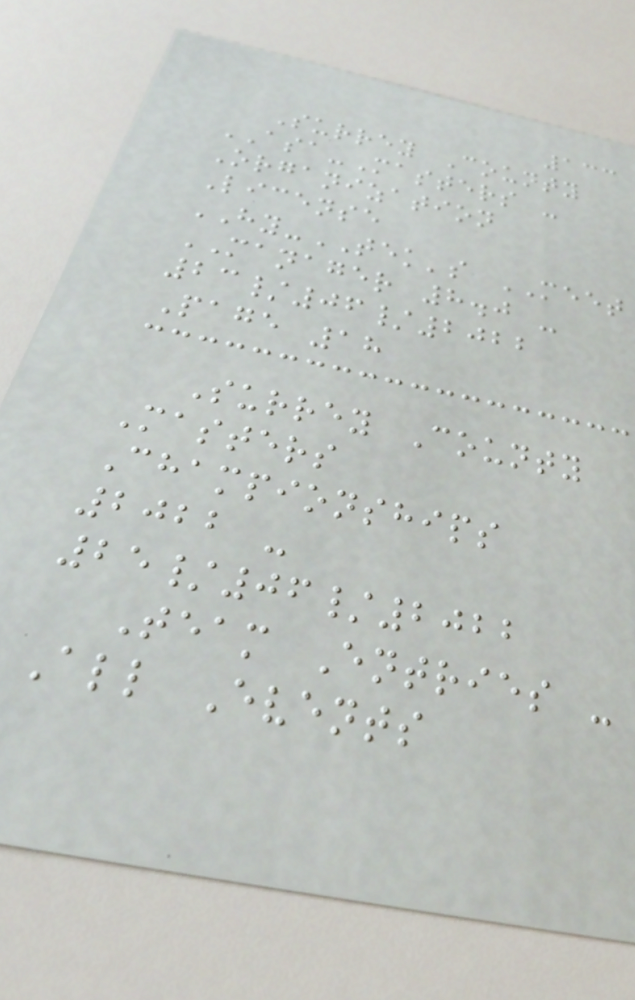133
Surrey County
ASA-Masters -
Organization
License
HY-TEK's MEET
MANAGER 8.0 -
23/06/2022
Page 18
Surrey County
Masters
Championships
2022 -
25/06/2022
Team Entries -
All Events
